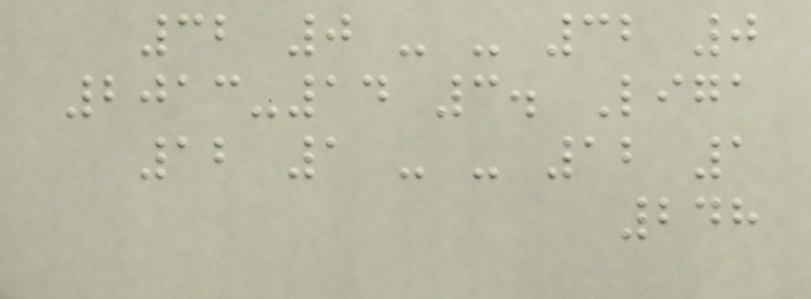32 0 - - 32 0
2013-14 3. Liga
12 1 - - 12 1
248
